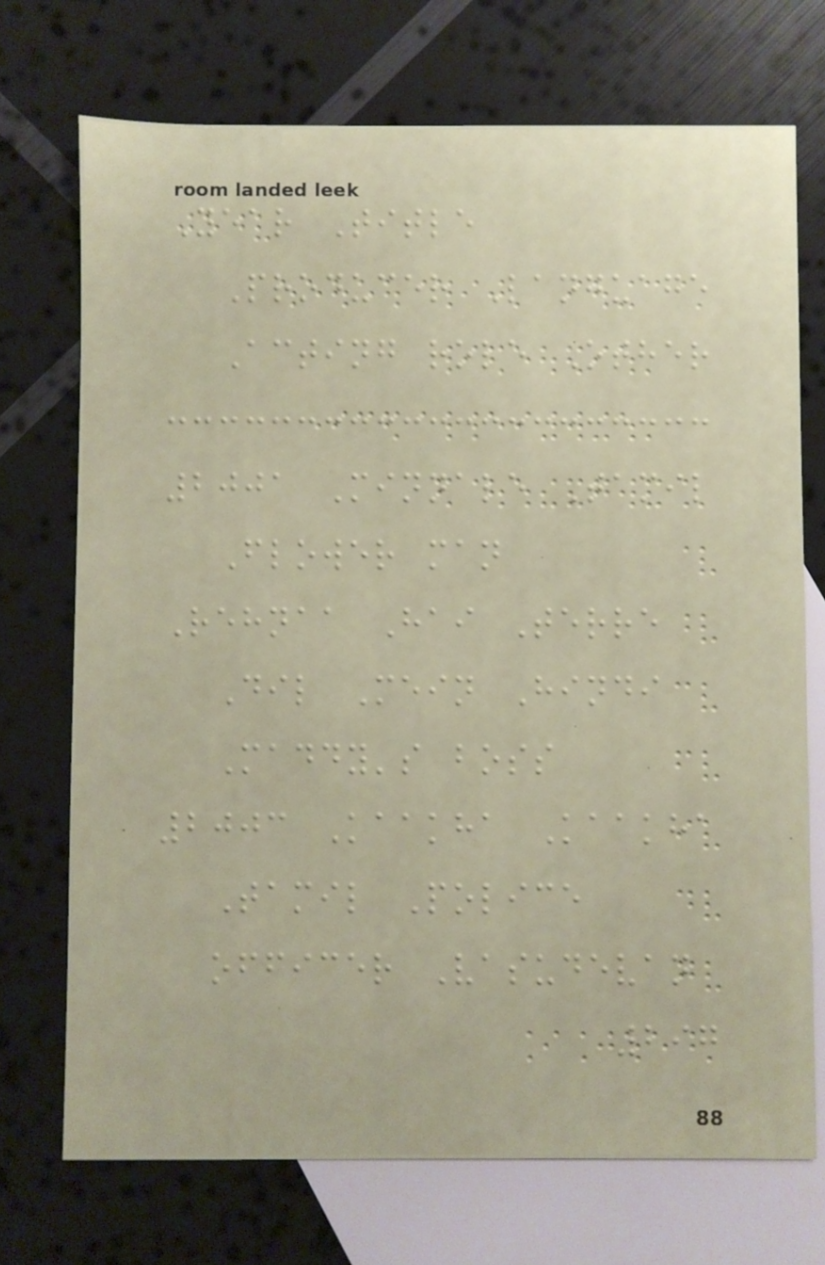Year Title
Producer Language
Acting role Other
2001 Minnale Tamil
Flower man
Rehnaa Hai Terre
Dil Mein Hindi
Maddy's boss
2003 Kaakha Kaakha
Tamil Police
officer Vasudevan
297
